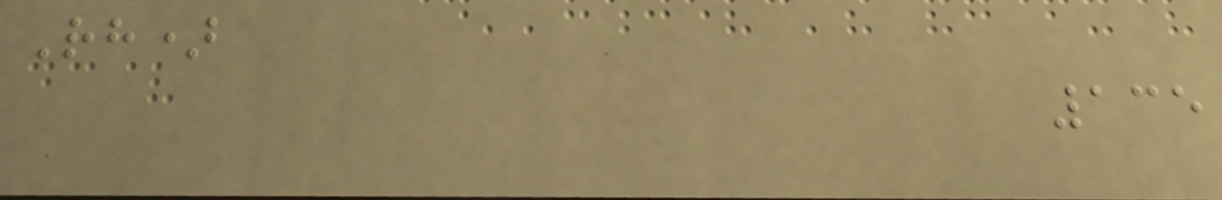Rh)
135
